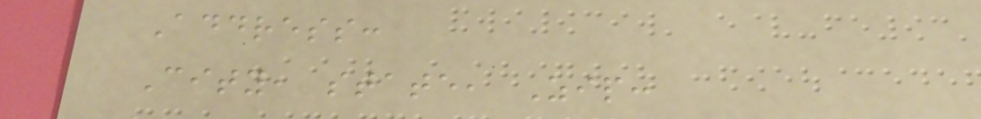Address:
City, state, Zip:
